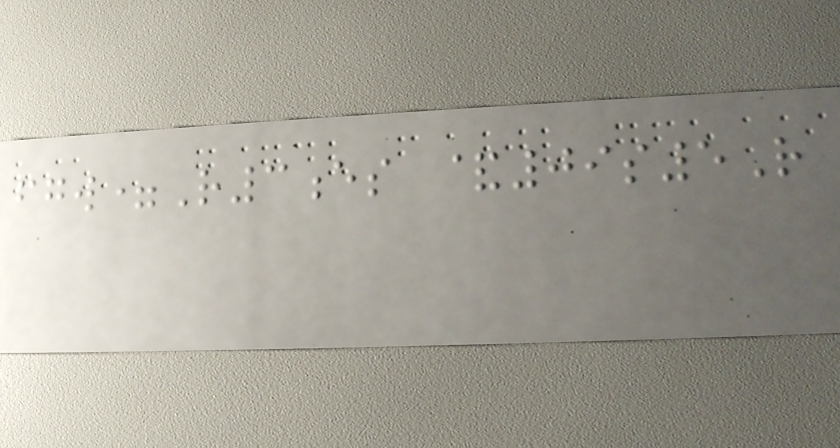fgw=R3es &09s5R
